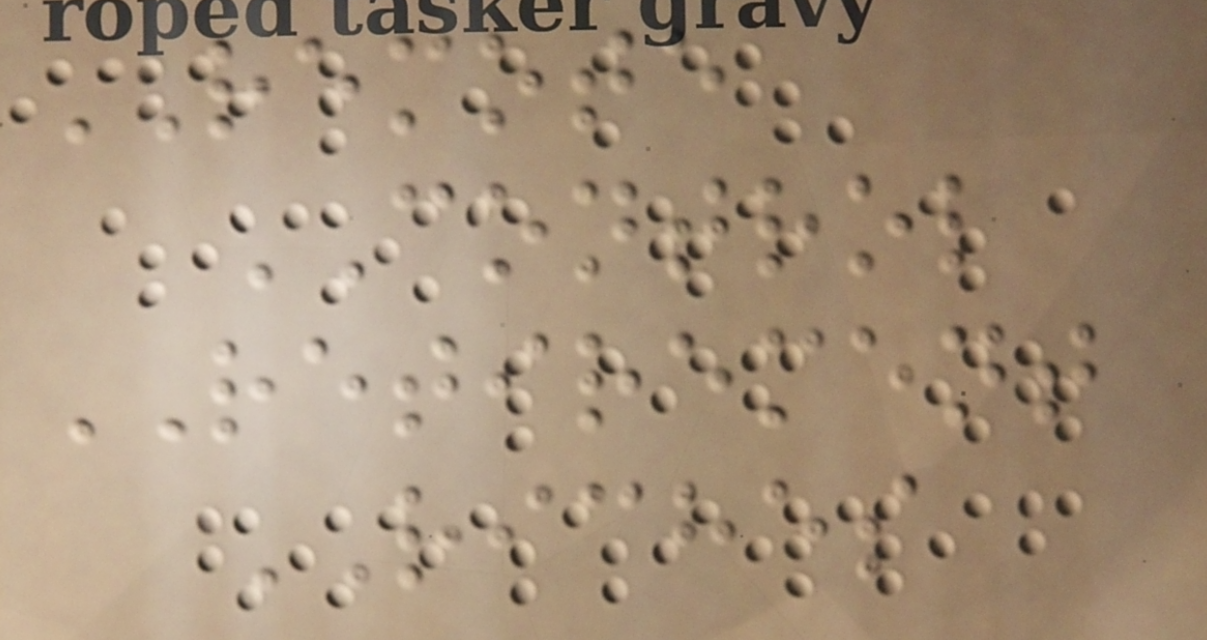REMOTE
CONTROL
RETIREMENT
RICHES
